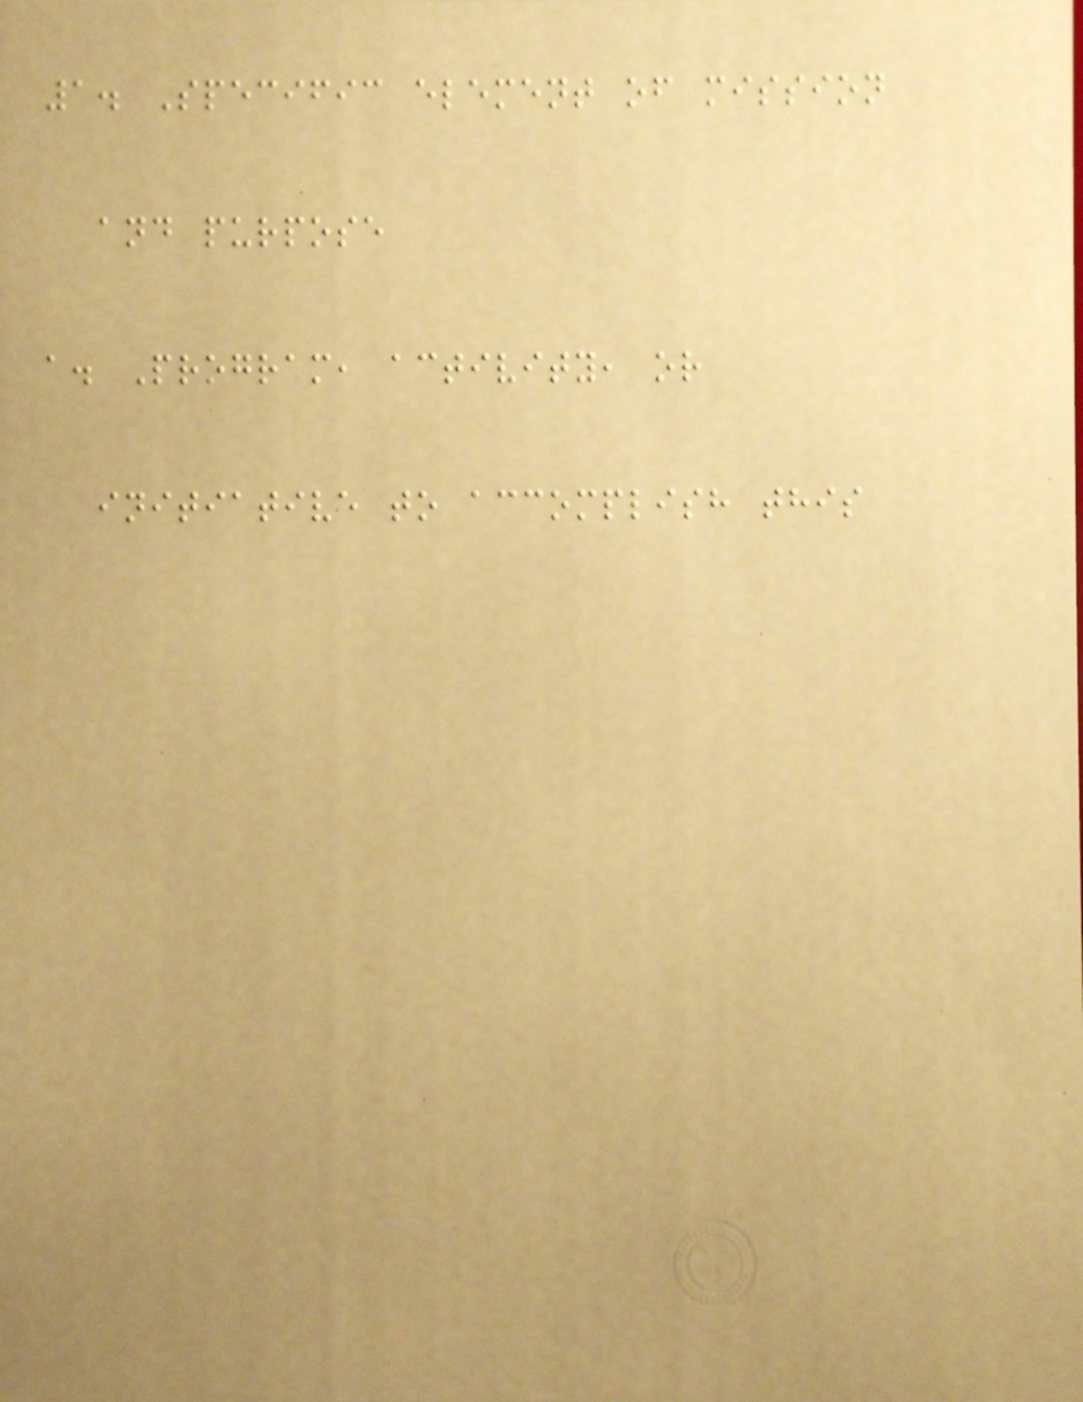1. Specific element of mission
and purpose
a. Program, activity, or
initiative to accomplish this
